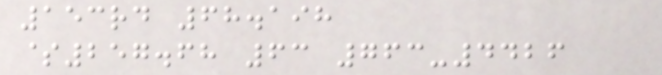153rd 68.198
$257.68 63 763-4426
